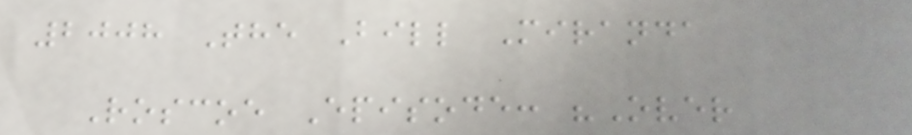2008 The Bill Miranda
Roscoe Episode: "Over
